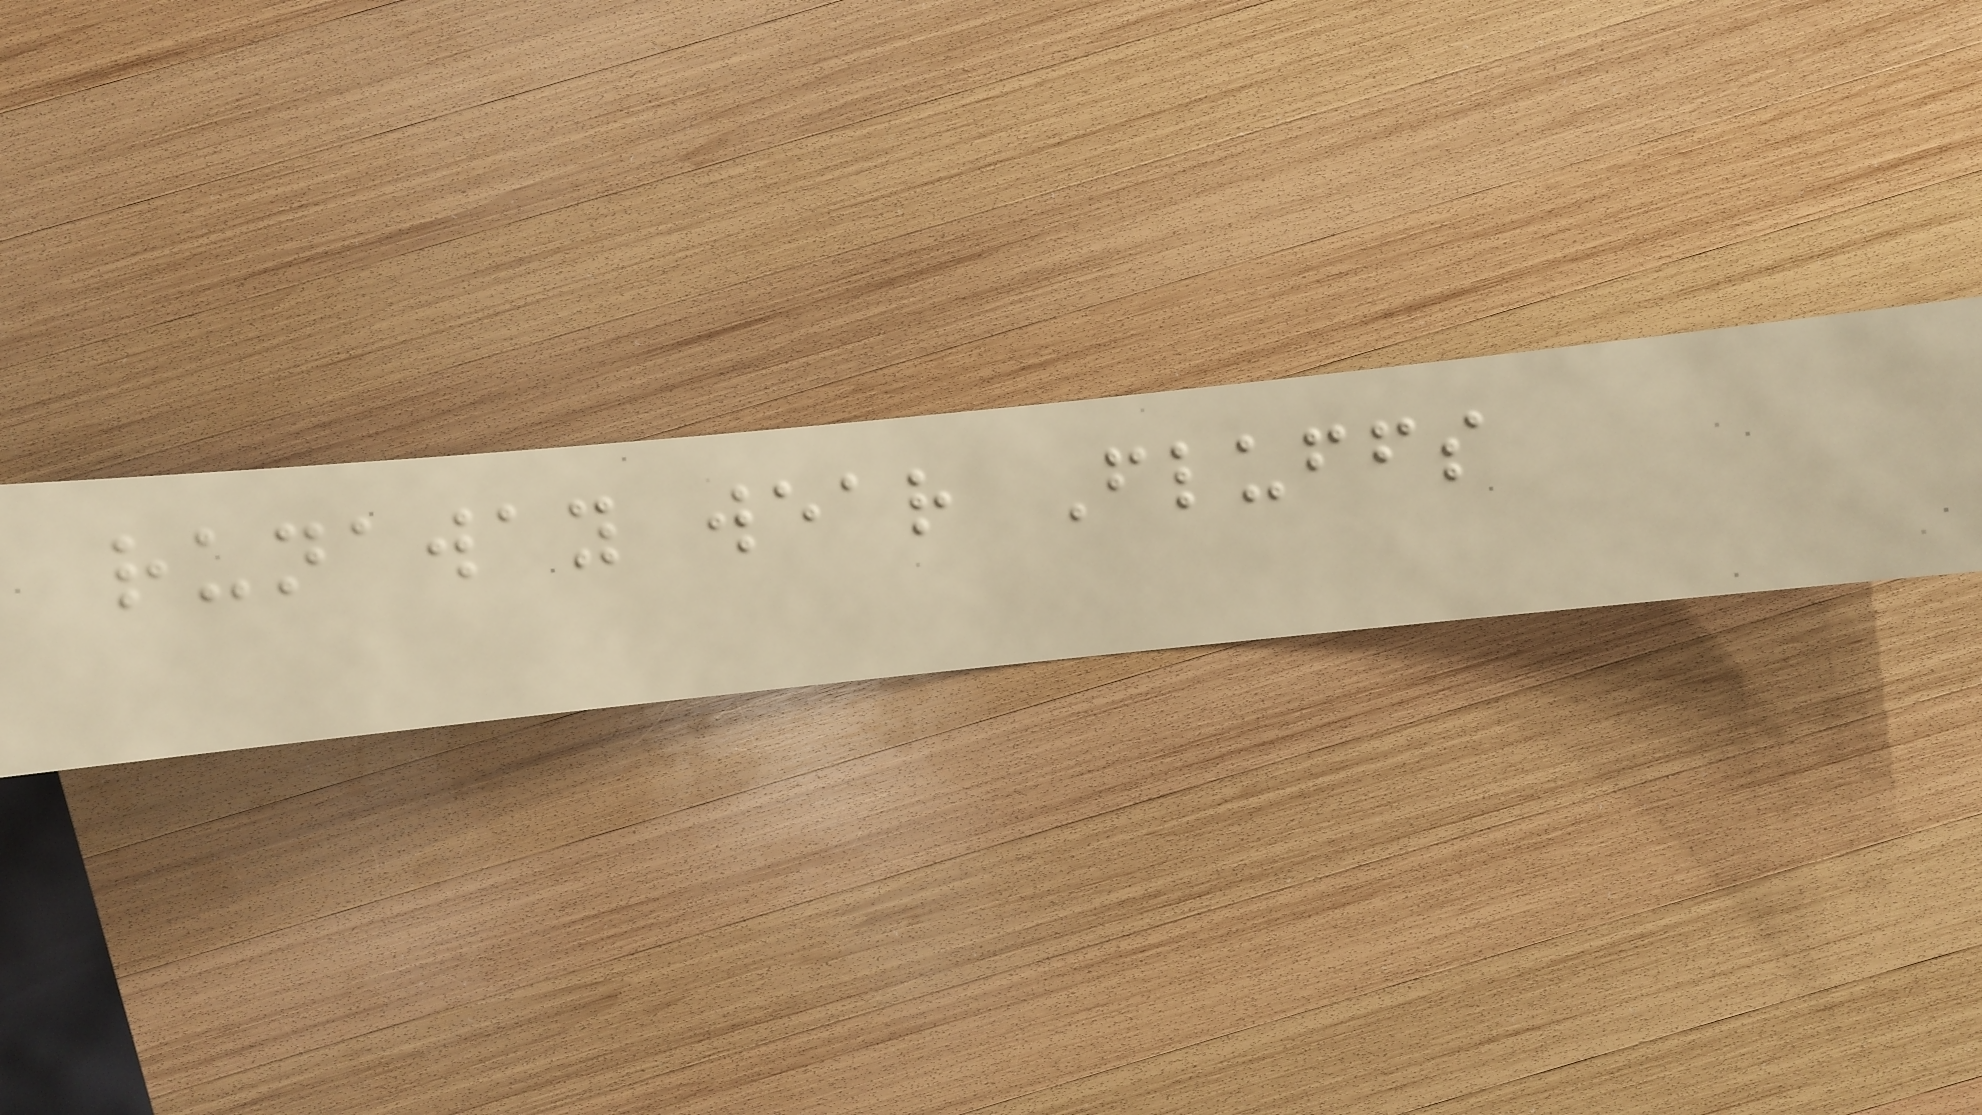runaway wear Fluffs
